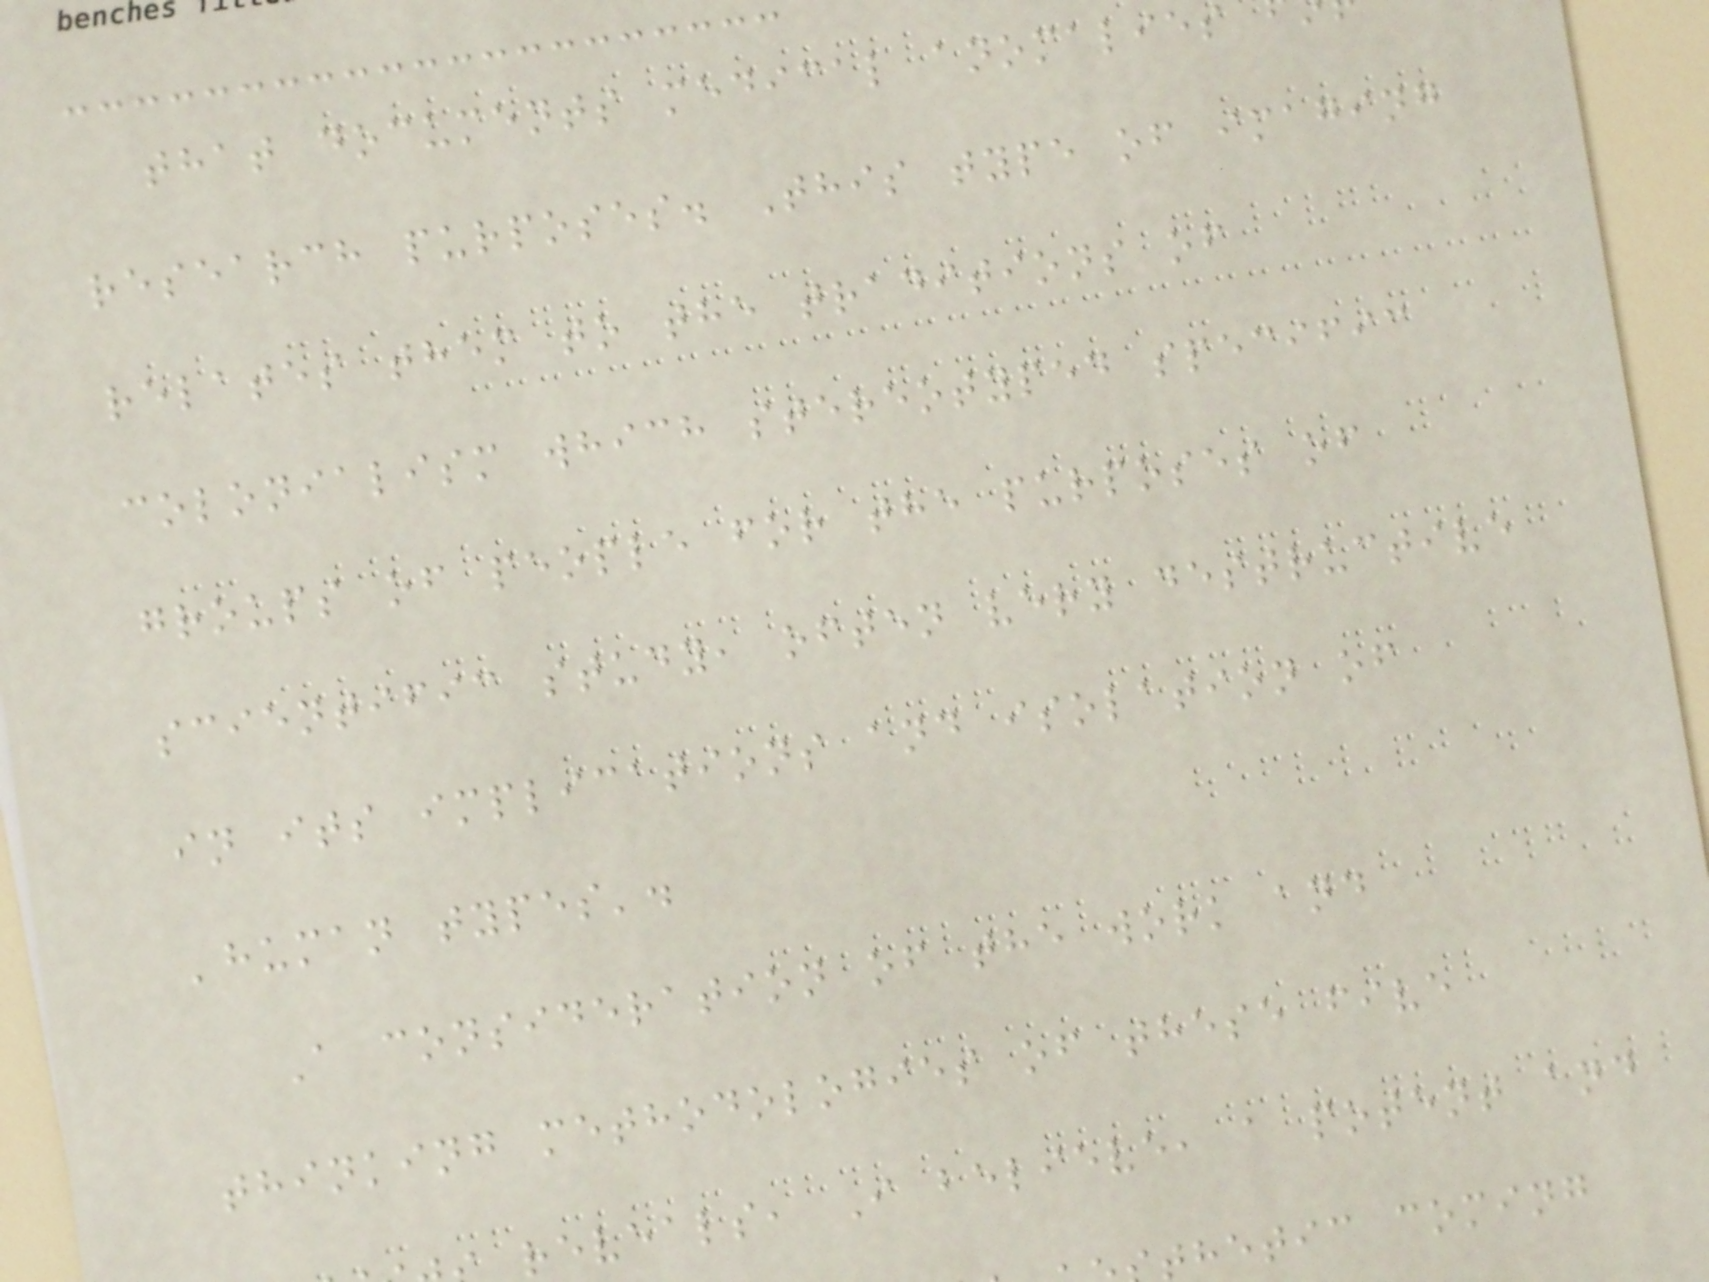that documents medical anomalies
research purposes. This type of imaging
relates them to the traditions of
colonialism which stereotyped specific
groups of people for the purposes of
scientific study, often very destructive
in its implications and isolation of
'human types'.
A consideration of the work and
thinking methodologies of these five
reveals, I believe, a potent and
thetic coming
